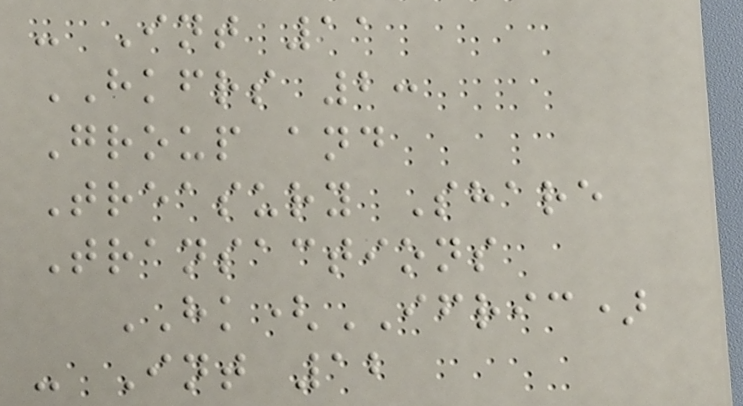- Int 11
HKFRS 2:
Group and
Treasury Share
Transactions
HK(IFRIC)
- Int 12
